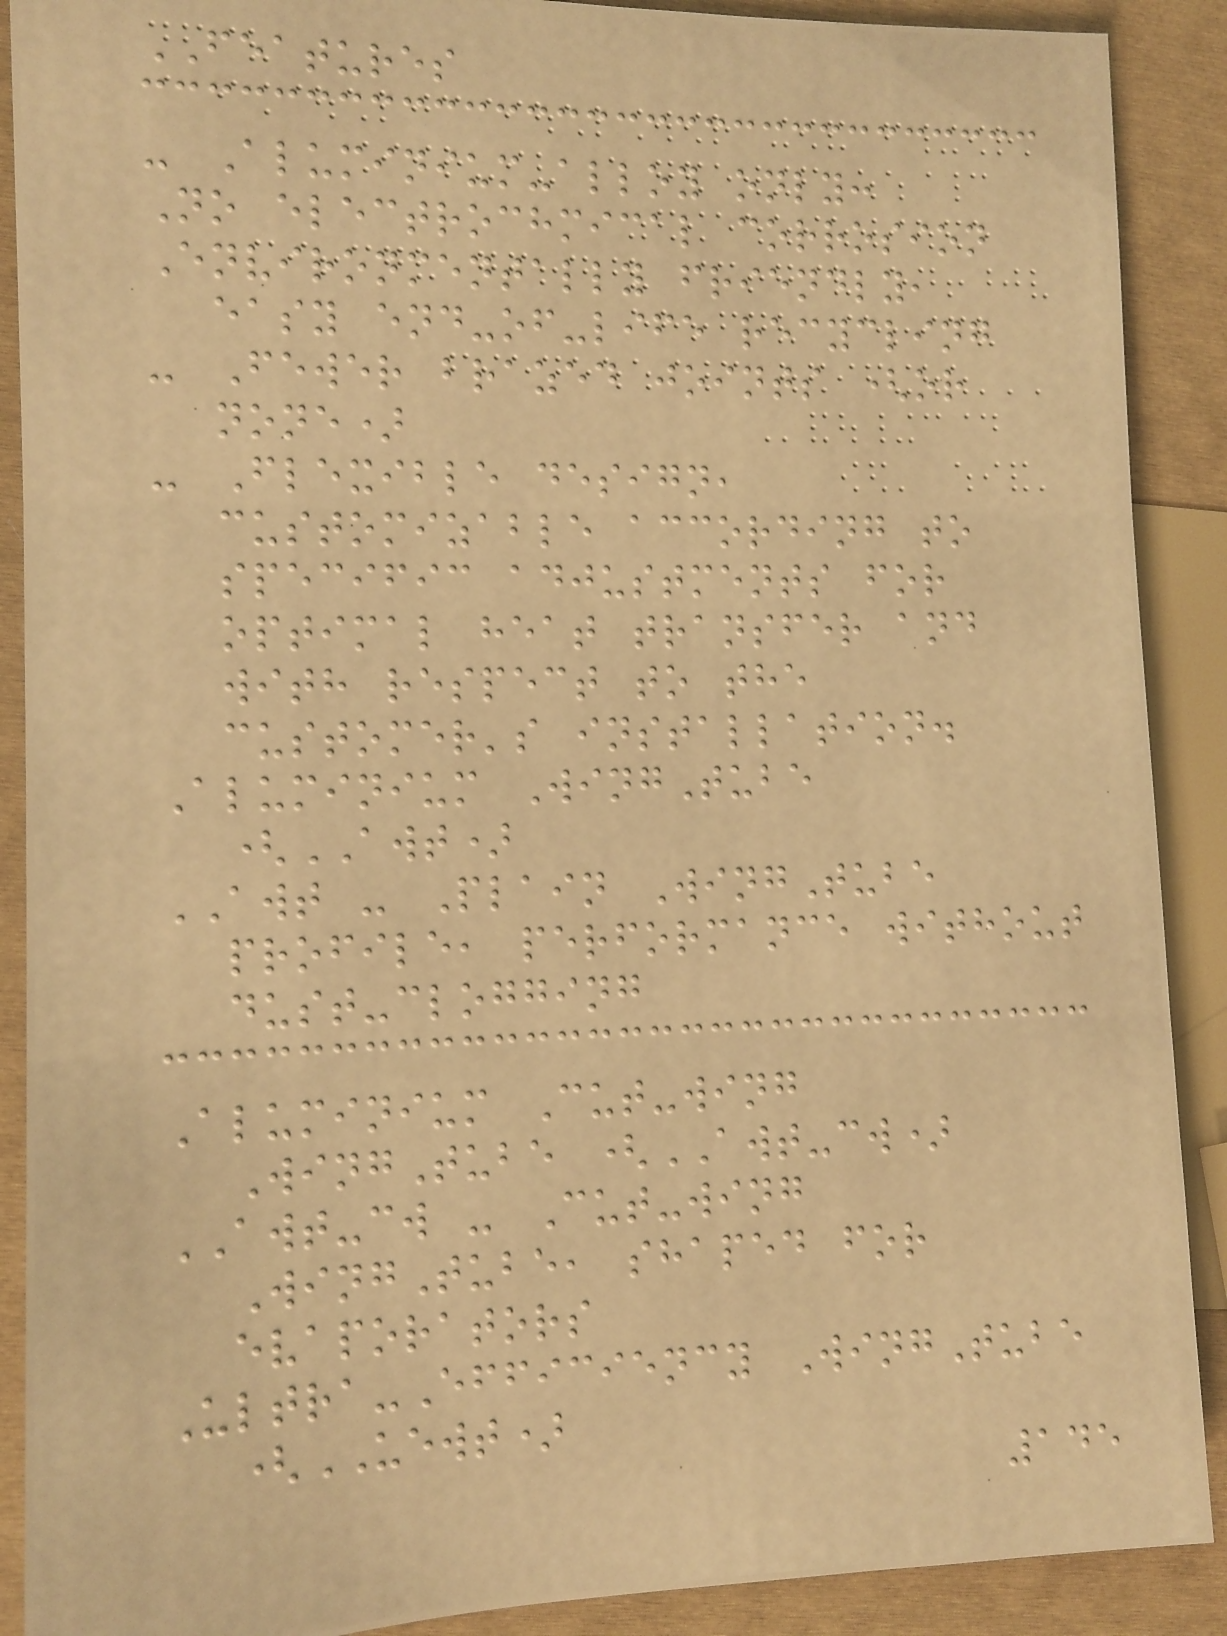FEATURES
- Aluminium-alloy only:
No electrochmical corrosion
Environmentally friendly,
easy end-of-life recycling
- Fewer brazed joints (or
none)
- Flexible design,
customizable according to
specific adjustments for
optimal heat transfer and
with respect to the
customer's installation.
Aluminium WingTube
(AWT)
AWT - Plain WingTube
profile, performance without
dust-clogging
Aluminium Cut-wing
WingTube (AWT-cw)
AWT-cw - Cut-wing
WingTube, shaped for
evaporators
Ultra-Efficiency WingTube
(UEWT)
145
